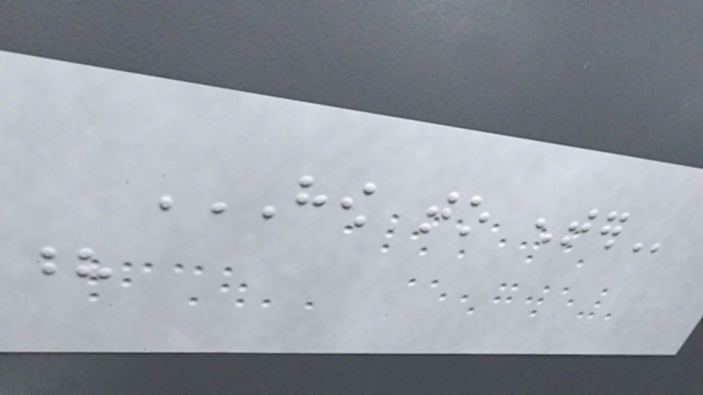HOW TO ENTER
?
